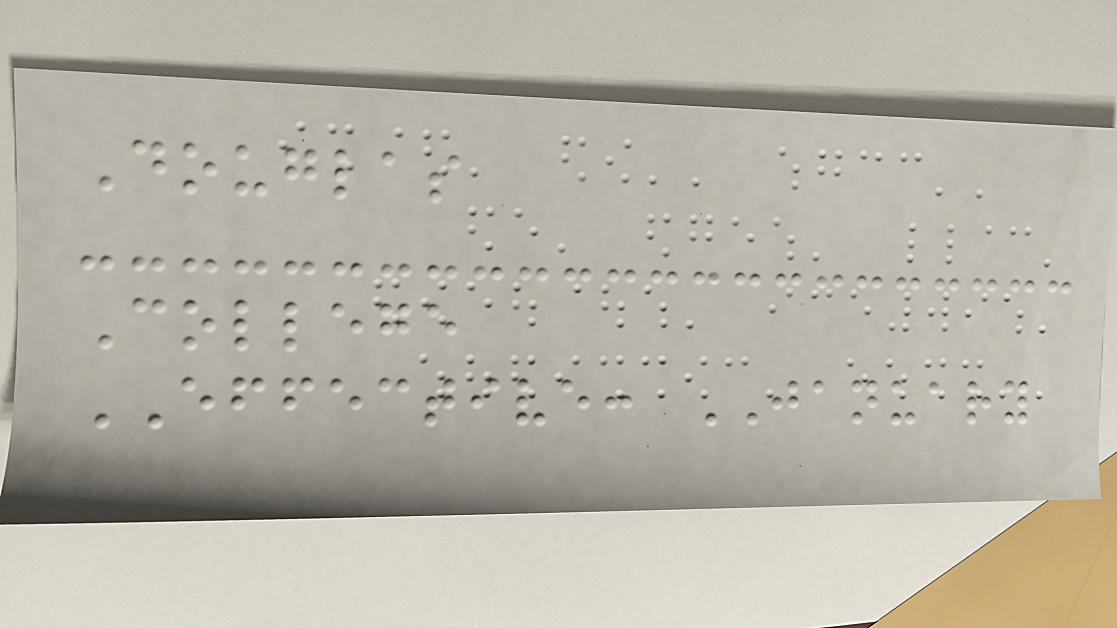Douglas
College
EFFECTIVE: JANUARY
